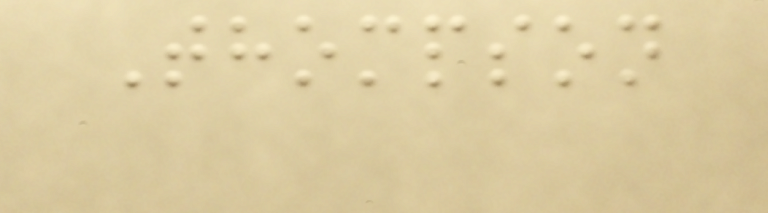Thompson
